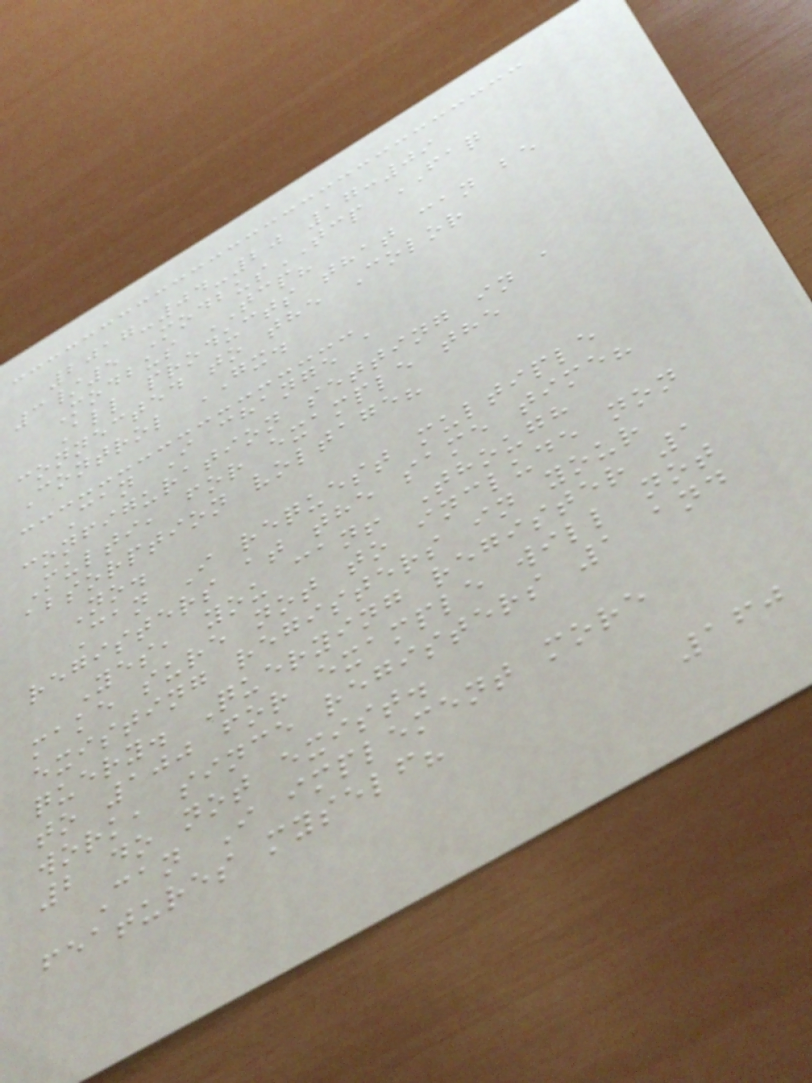2017-04-20 17:09
3/5 ModbusTCP FAQ
Modbus TCP?
All products that can be
connected to the Color
Control GX.
Can I change a
configuration setting in a
Multi, for example the
absorption voltage?
No.
Can I request multiple
registers at the same time?
Yes, you can! Though
make sure not to include non
existing registers in your
query. Querying register 1
to 100 for example will not
work, since registers 1 and
2 do not exist.
Can I implement more
features myself?
160
